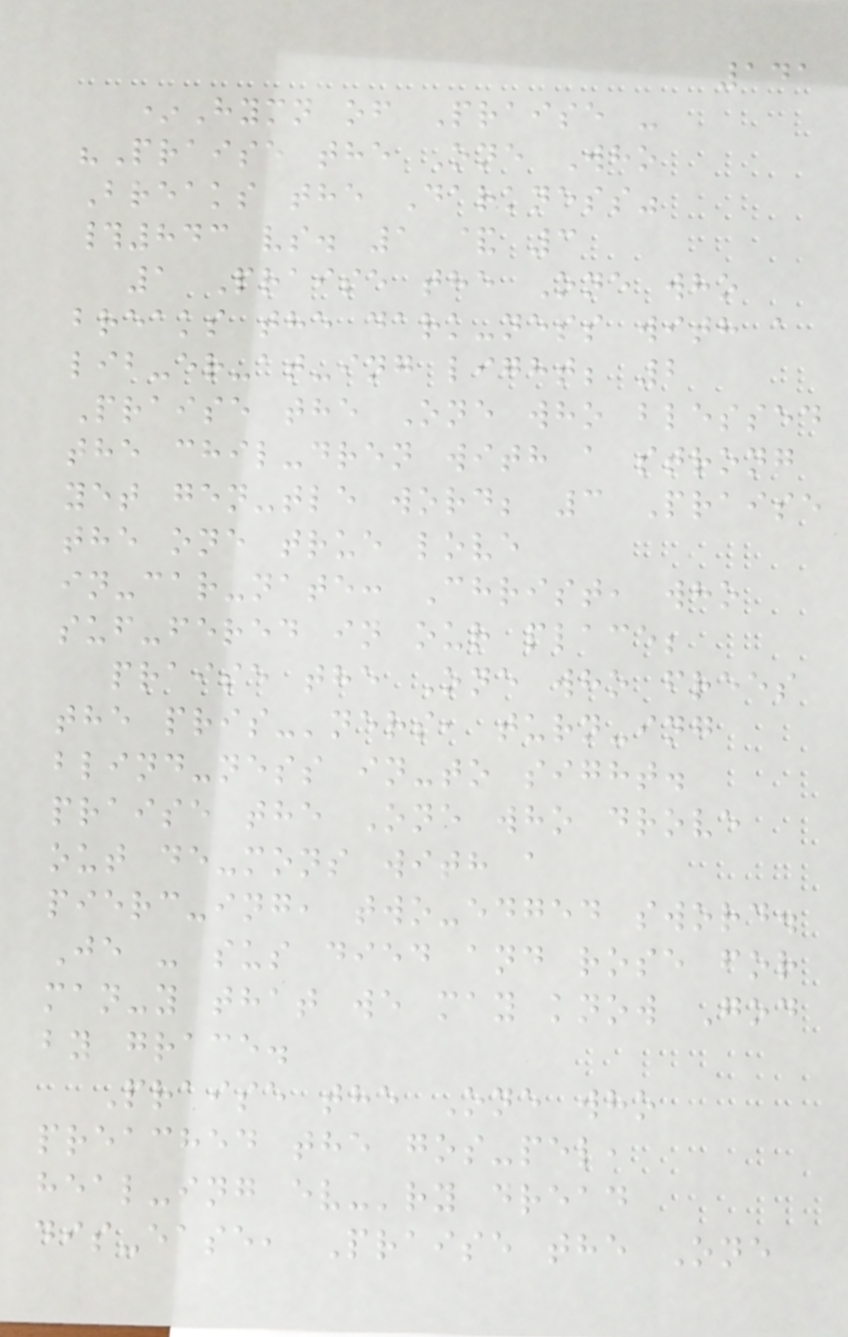141
*Hymn of Praise -
"Praise the One Who
Breaks the Darkness"
#843 vs. 1 & 3
1 Praise the One who
breaks the dark-ness with a
lib-er-at-ing light; 2
Praise the One who blessed
the chil-dren with a strong
yet gen-tle word; 3 Praise
the one true love
in-car-nate: Christ, who
suf-fered in our place;
praise the One who frees
the pris-'ners, turn-ing
blind-ness in-to sight.
praise the One who drove
out de-mons with a
pierc-ing, two-edged sword.
Je - sus died and rose for
man-y that we may know God
by grace.
Praise the One who
preached the gos-pel,
heal-ing ev-'ry dread
dis-ease, Praise the One
